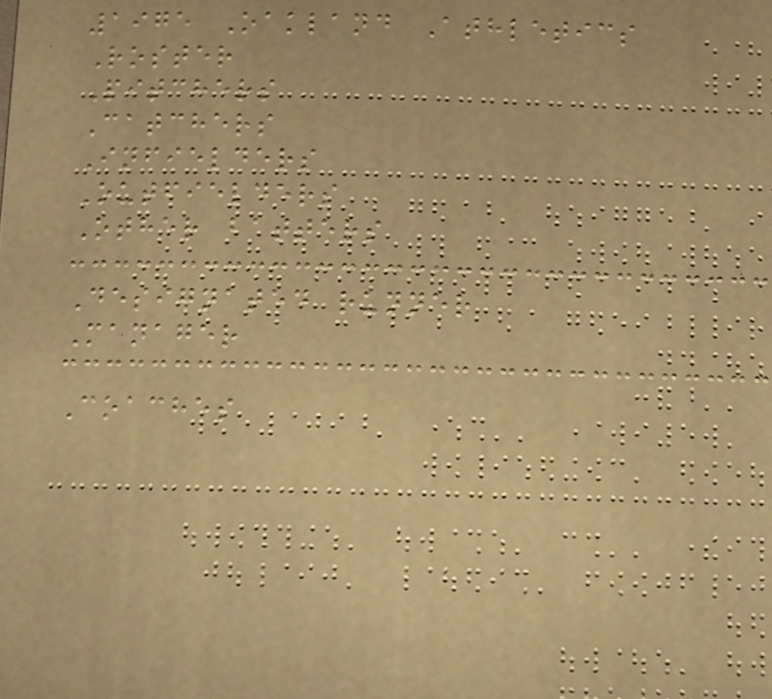1975 Oakland Athletics
Roster
Pitchers
Catchers
Infielders
Outfielders
Other batters
Designated runner
Manager
Coaches
